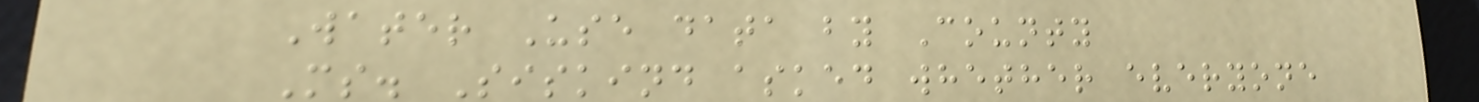Water Use data by County
Ms. Siskind asked whether everyone
